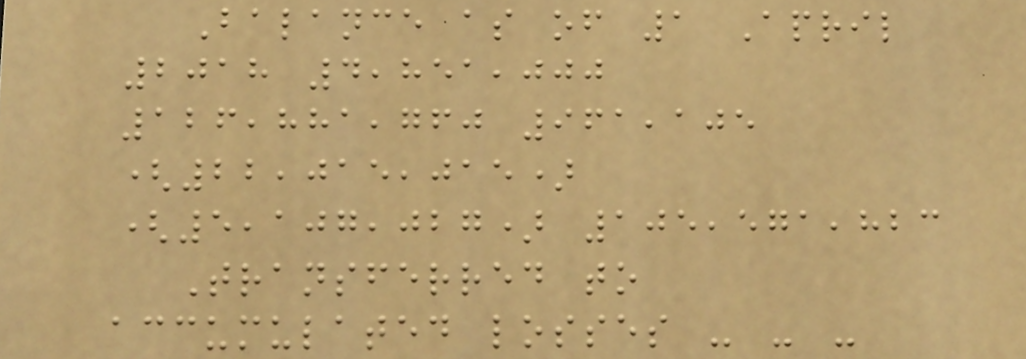Balance as of 1 April
2018 4,851,000
126,881,760 961,105
(22,015,015)
(5,107,027) 105,571,823
Transferred to
accumulated losses - - -
